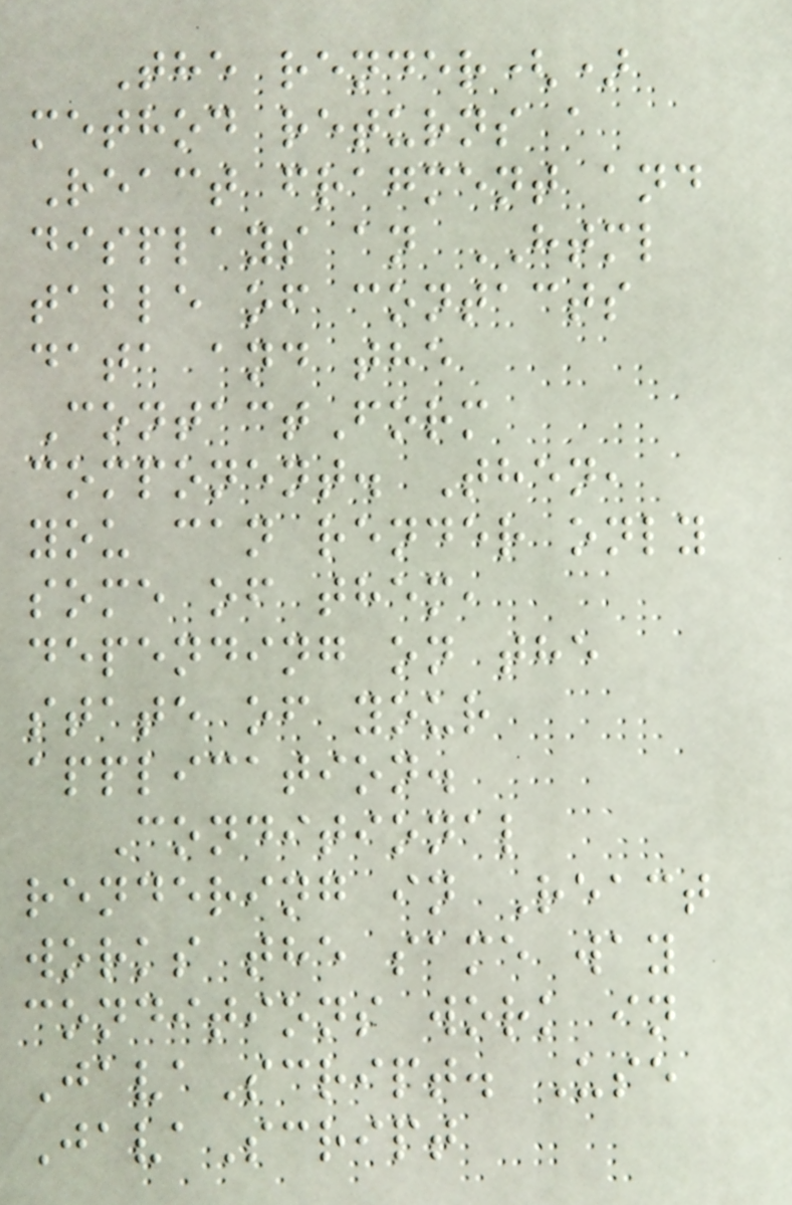The render()
method returns a
React fragment and
displays an HTML
table of contacts
data and the
ContactForm
component. Then,
you can render only
some of them,
depending on the
state of your
application.
Conditional
rendering in React
works the same way
conditions work in
JavaScript. Use
JavaScript
